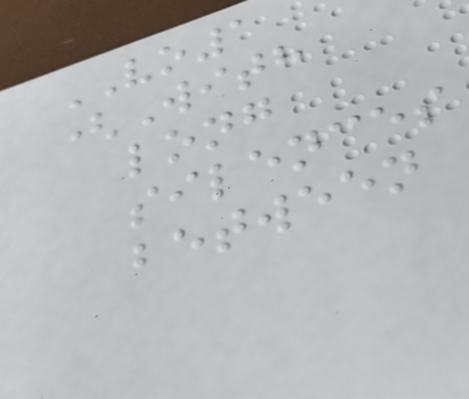VO1
(With
long
silences
between
